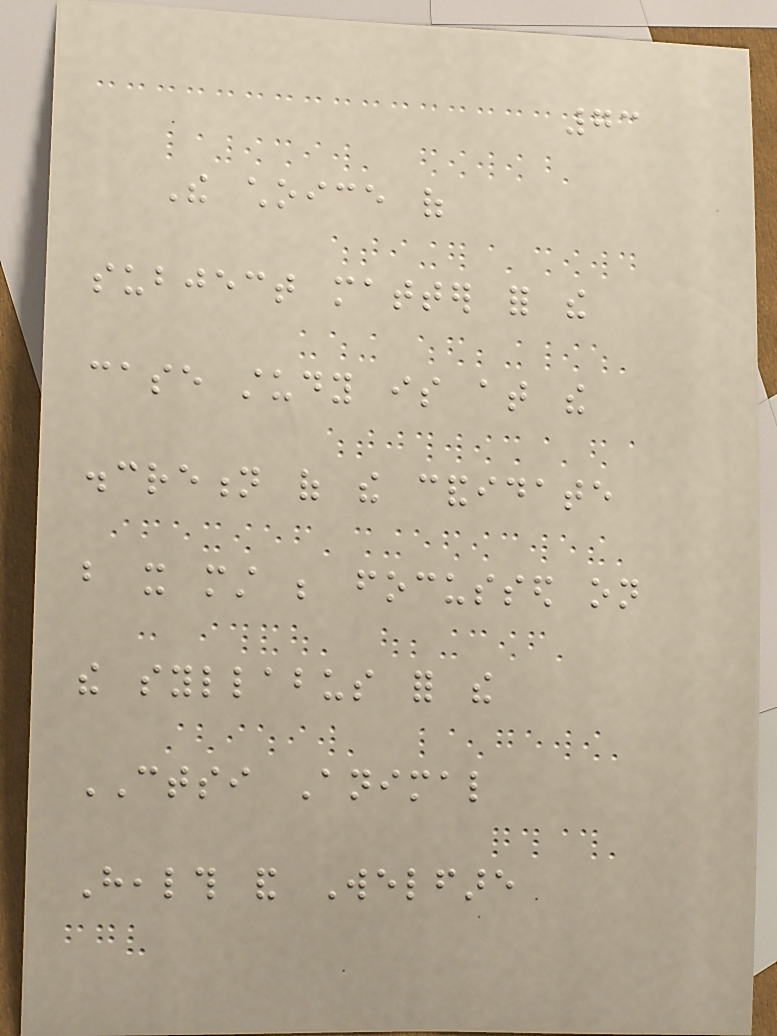73
The choice of
subject matter for the
case study is at the
discretion of the candidate
but it must be focussed on
the syllabus for the
CTSI Animal
Health and Welfare
